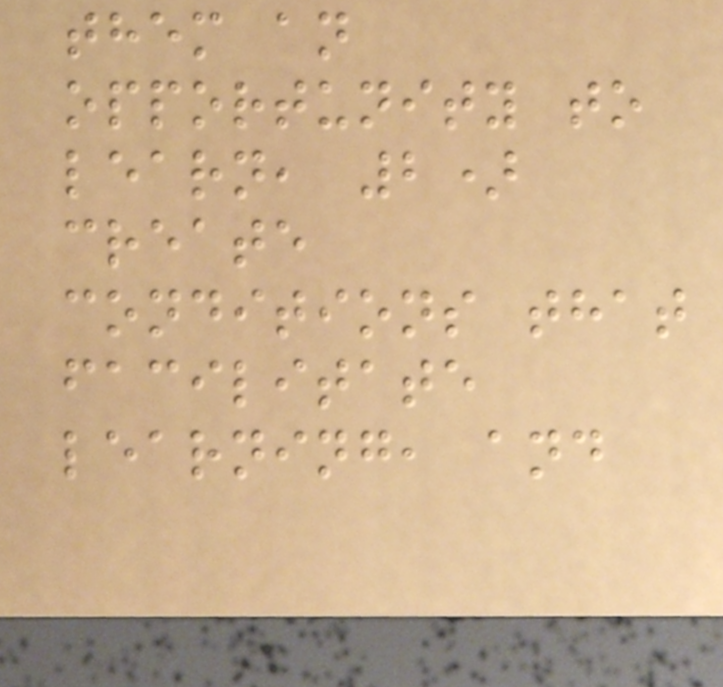them an
opportunity to
learn, 2)
create
conditions that
facilitate
learning, and
